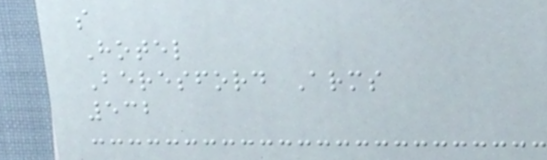s
Hotel
Beresford Arms
532
